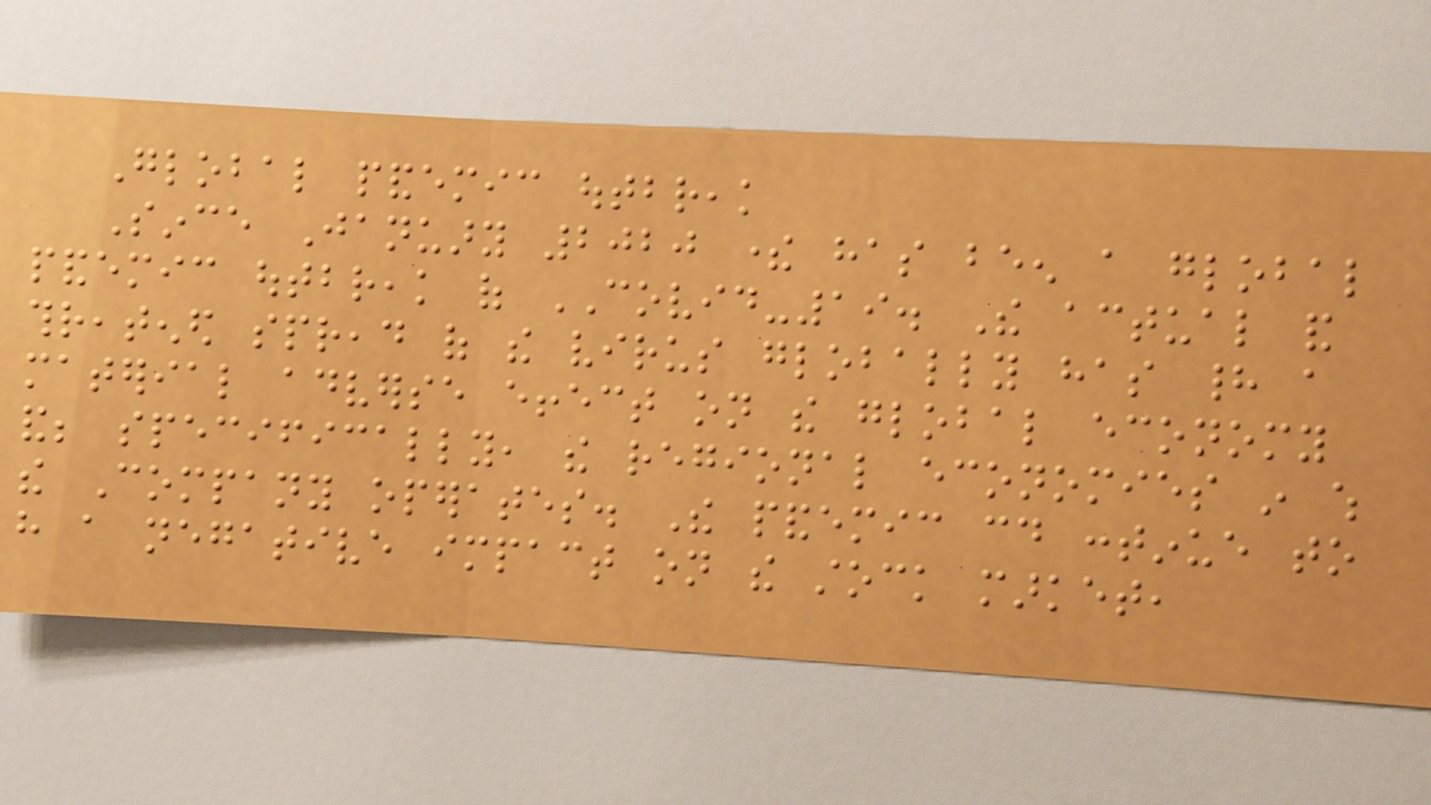Global pandemic outbreak
Since January 2020 there has been a global
pandemic outbreak of COVID-19. The actual and
threatened spread of the virus globally has had a
material adverse effect on the global economy
and; specifically, the regional economies in which
the Company operates. The pandemic could continue to
have a negative impact on the stock market,
